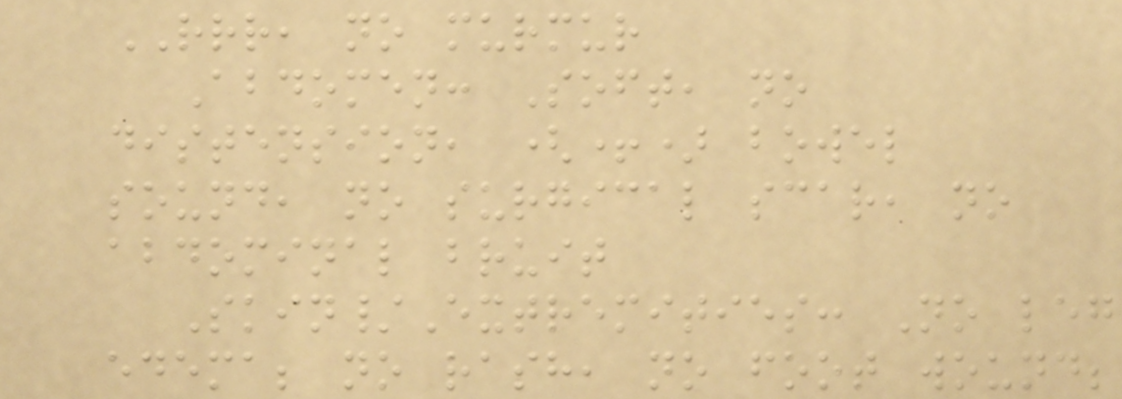RRR, no murmur
Abdomen: Soft, no
distension, (+) bowel
sound, no surgical scar, no
abdominal bruit
Skin/Extremities: No leg
edema; no rash, no foot wound;
